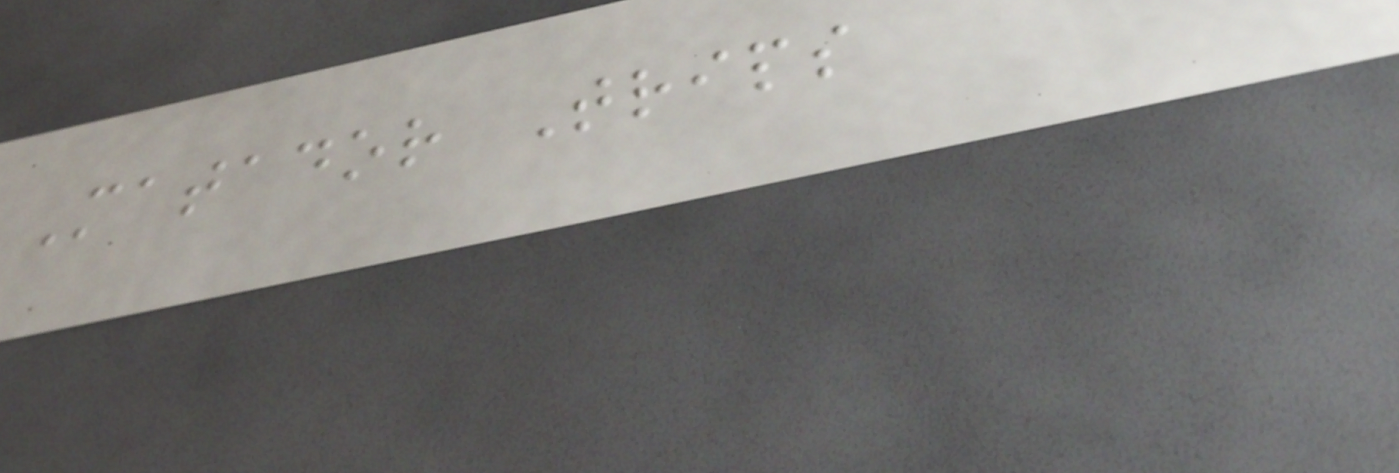Matador Trips
